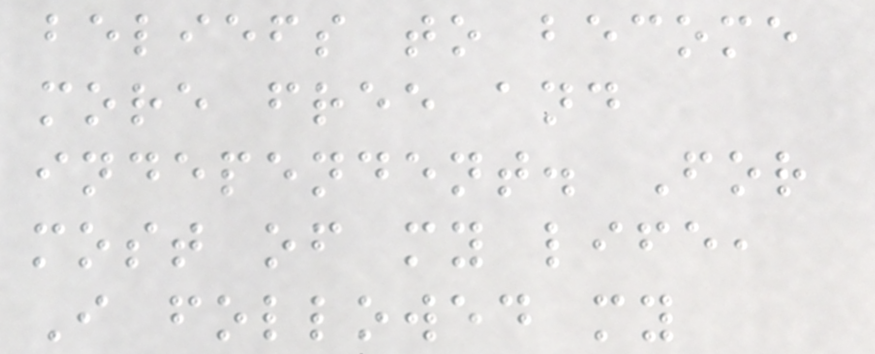beliefs to become
more free and
independent. For
most of my life,
I followed my
